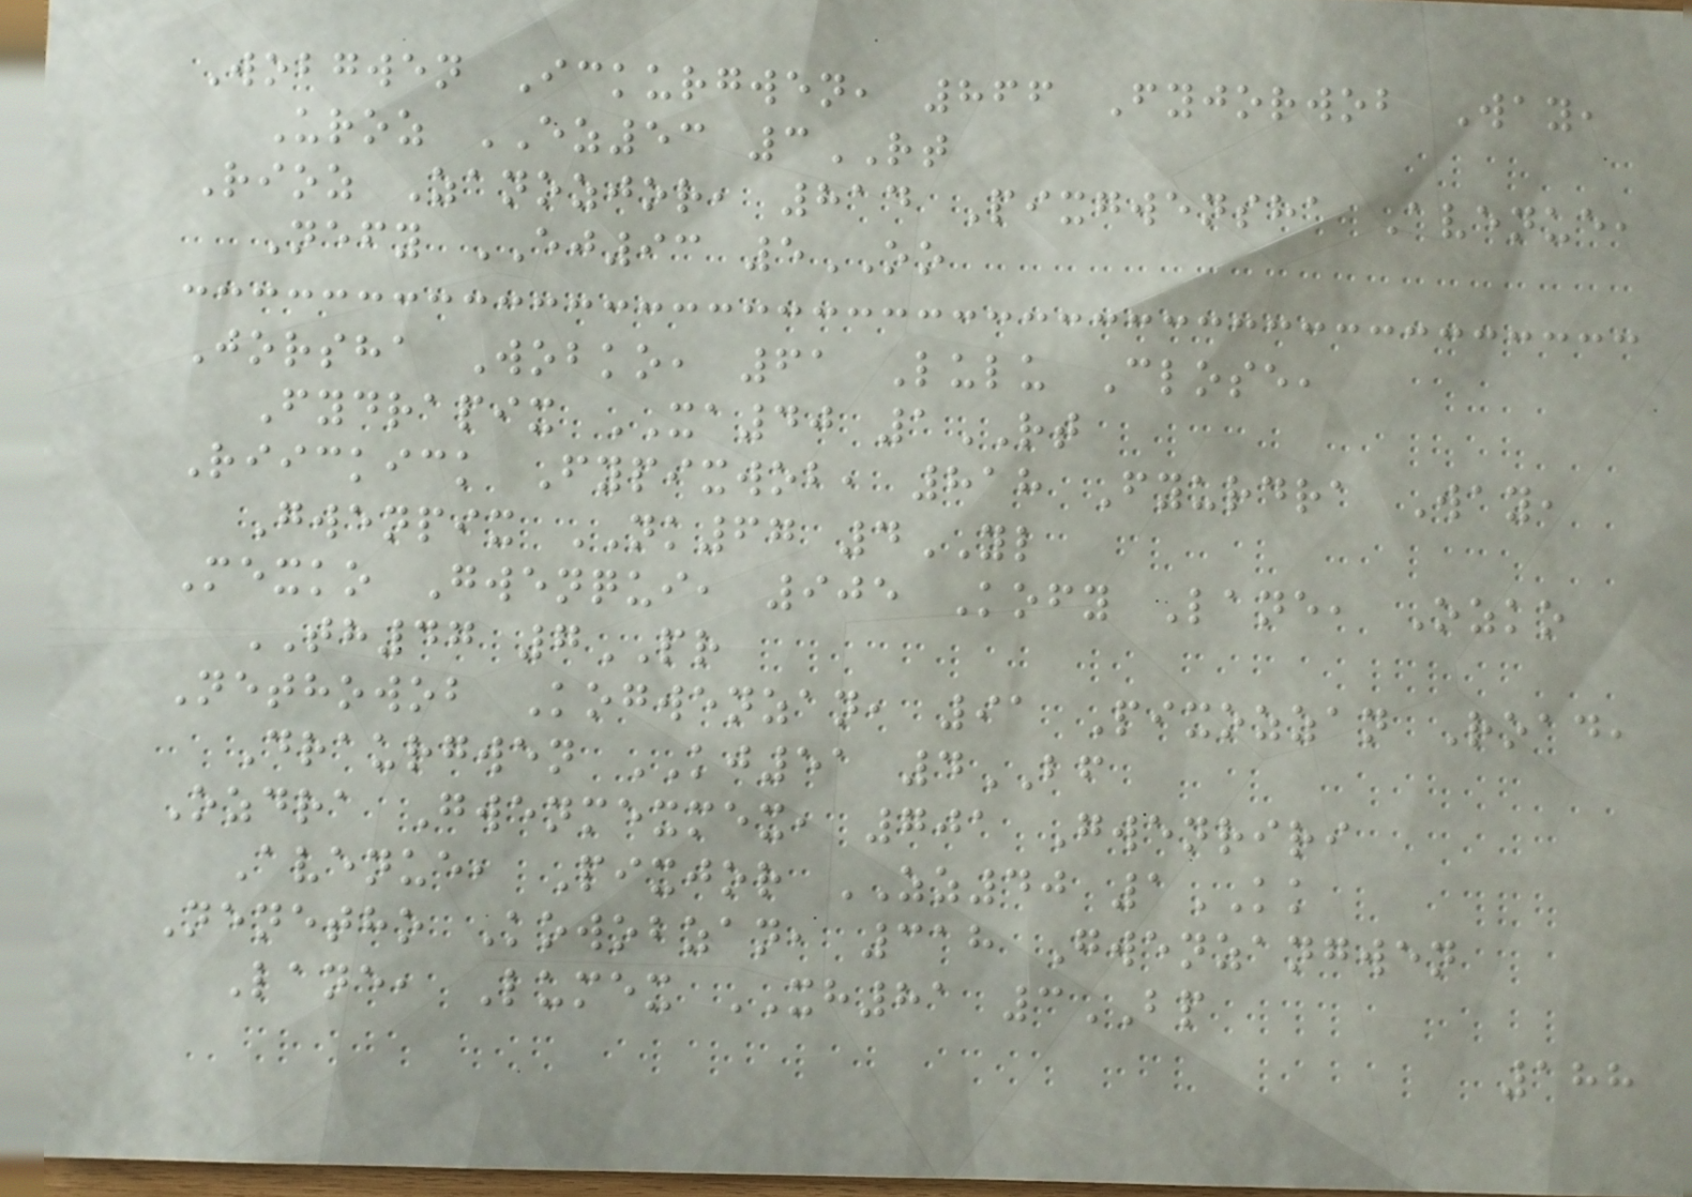Wobgwen Ickurgwen, 866 Fyjorwob Way,
Uroz EZ53 3RT
Rioz Zanozjor, 814 Pixgwensha Avenue,
Nefy EJ93 5OO
Jorsha Wobko, 61 Lulu Close,
Fydrapix XA40 1RT
Riickick Fypixwob, 818 Fyurdra Way,
Gwenpix NK67 4YL
Mexko Gwenqui, 905 Kofy Lane, Ozko
TH47 7PR
Nethowob Kogwenzan, 91 Pixozzan Road,
Draurgwen KJ51 4BF
Ozdra Gwenmexmex, 701 Gwenriri
Avenue, Pixjor ZZ40 1KK
Nenetho Kowobzan, 318 Gwenzangwen
Lane, Lumex XH81 3BP
188
